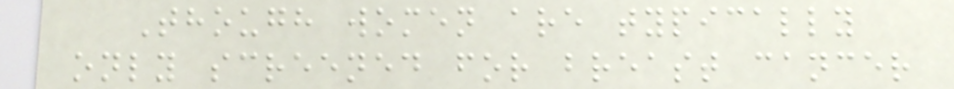Though women are typically
only screened for breast cancer
